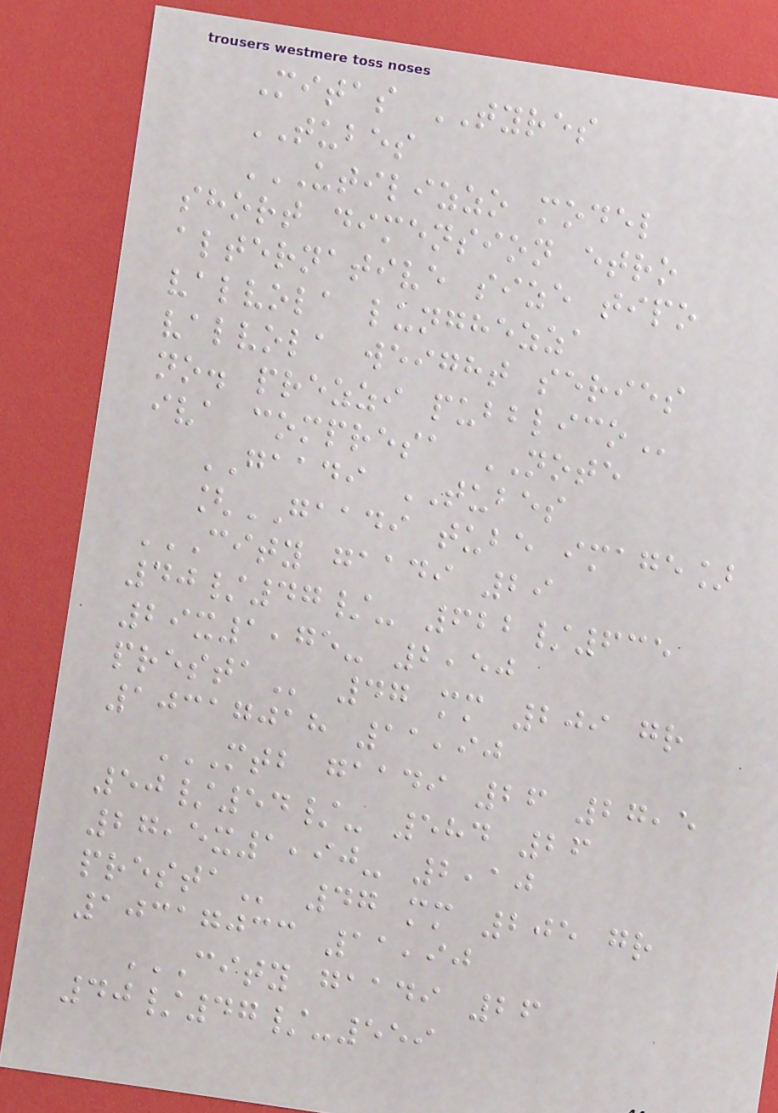Mitas TYRES
TUBES
UTILIZZO MODEL
SHORT DIMENSION ETRO
ALTERNATIVE SIZE TIPO
VALVOLA LUNGHEZZA
VALVOLA WEIGHT SERIES
NO. PREZZI PUBBLICO
iva compresa NOTE
GAADI TUBES
[GAADI tube image]
CITY GAADI 29
40/47/- 622/635
29X1,75- 2,50
PRESTA 47 mm 209 gr
10317018 11,90
MTB GAADI 26 27,5
50/54/- 584 26
27,5X1,90- 2,10
PRESTA 47 mm 205 gr
10317033 11,90
CITY GAADI 26
40/47/-559
